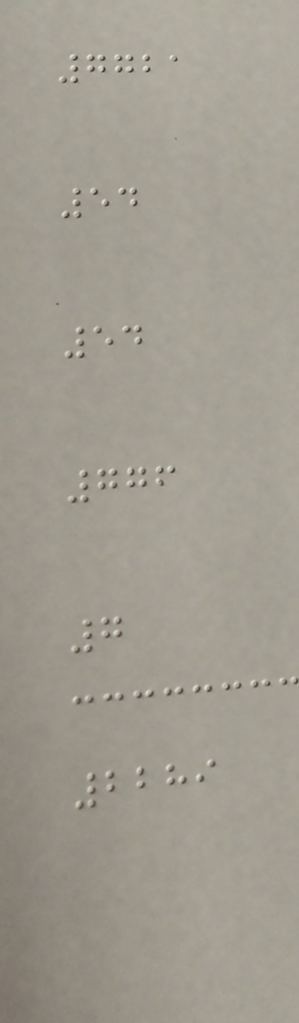7721
54
54
776
7
2289
